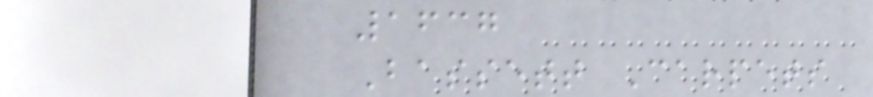1637
Bassett Carpets
